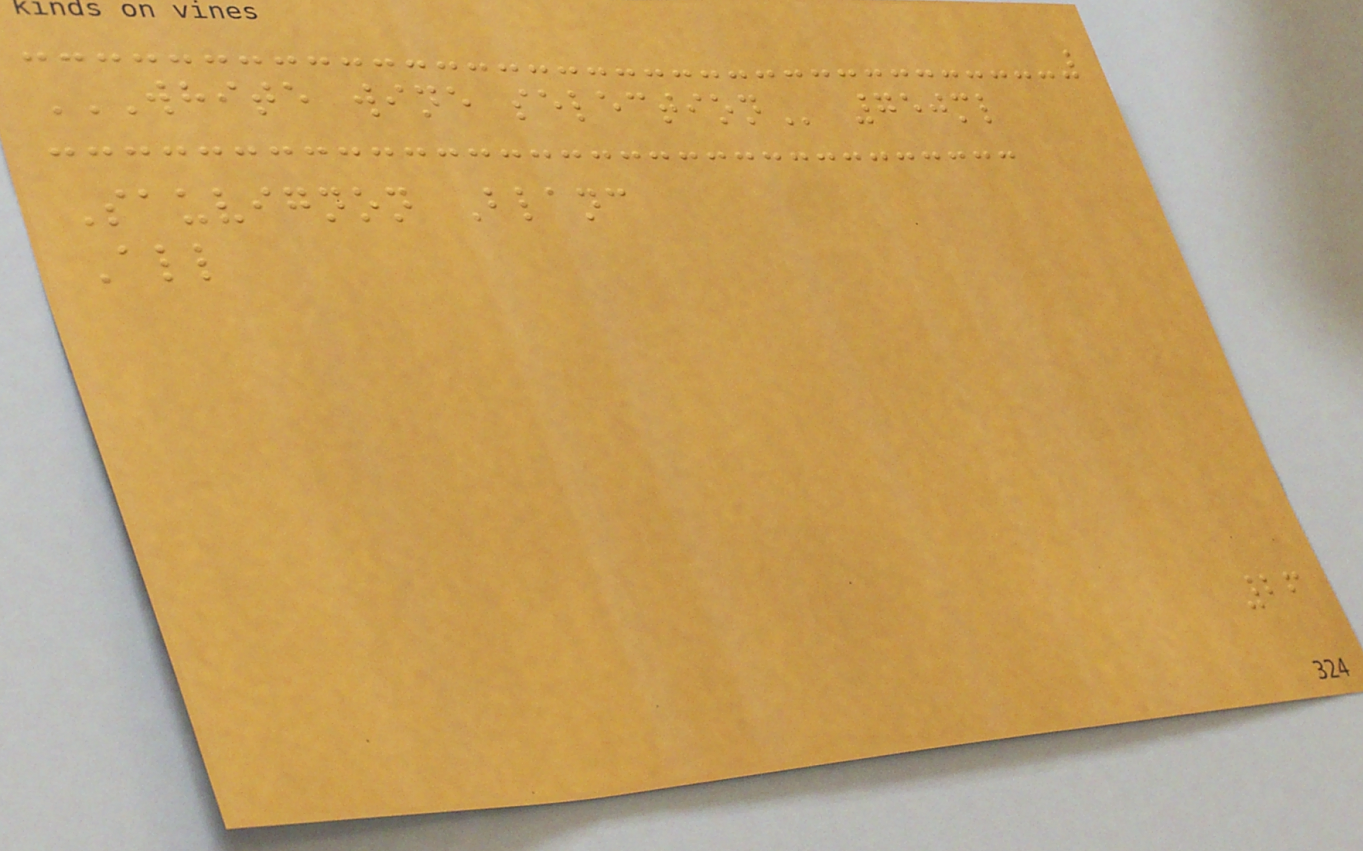WHITE WINE SELECTION 750ml
Sauvignon Blanc
All
26
